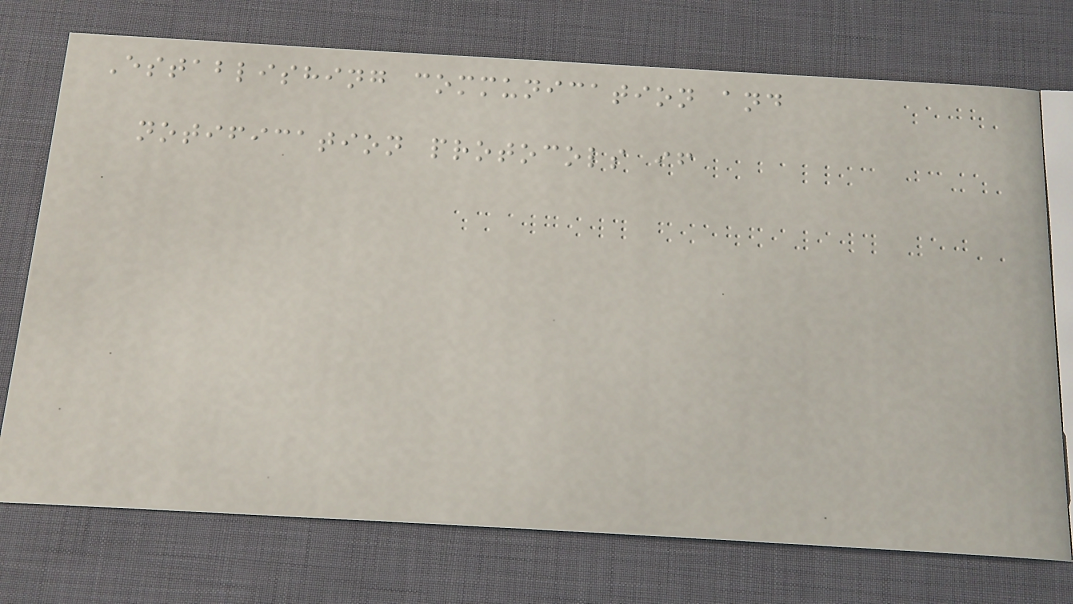Establishing communication and
notification protocols if
